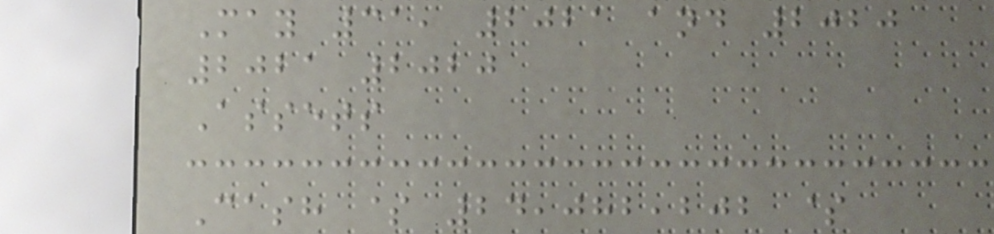May 31, 2021 and 2020
2021 2020
Assets
Cash $ 24,082,202 $
